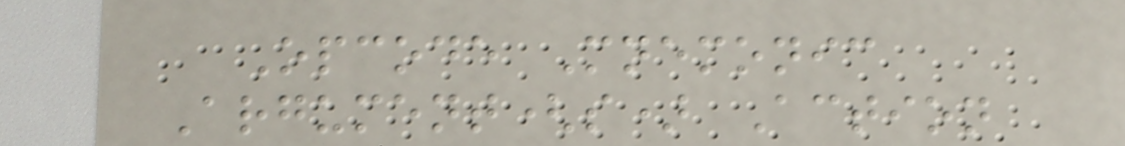Opcode Mnemonic
Argument(s) Action
